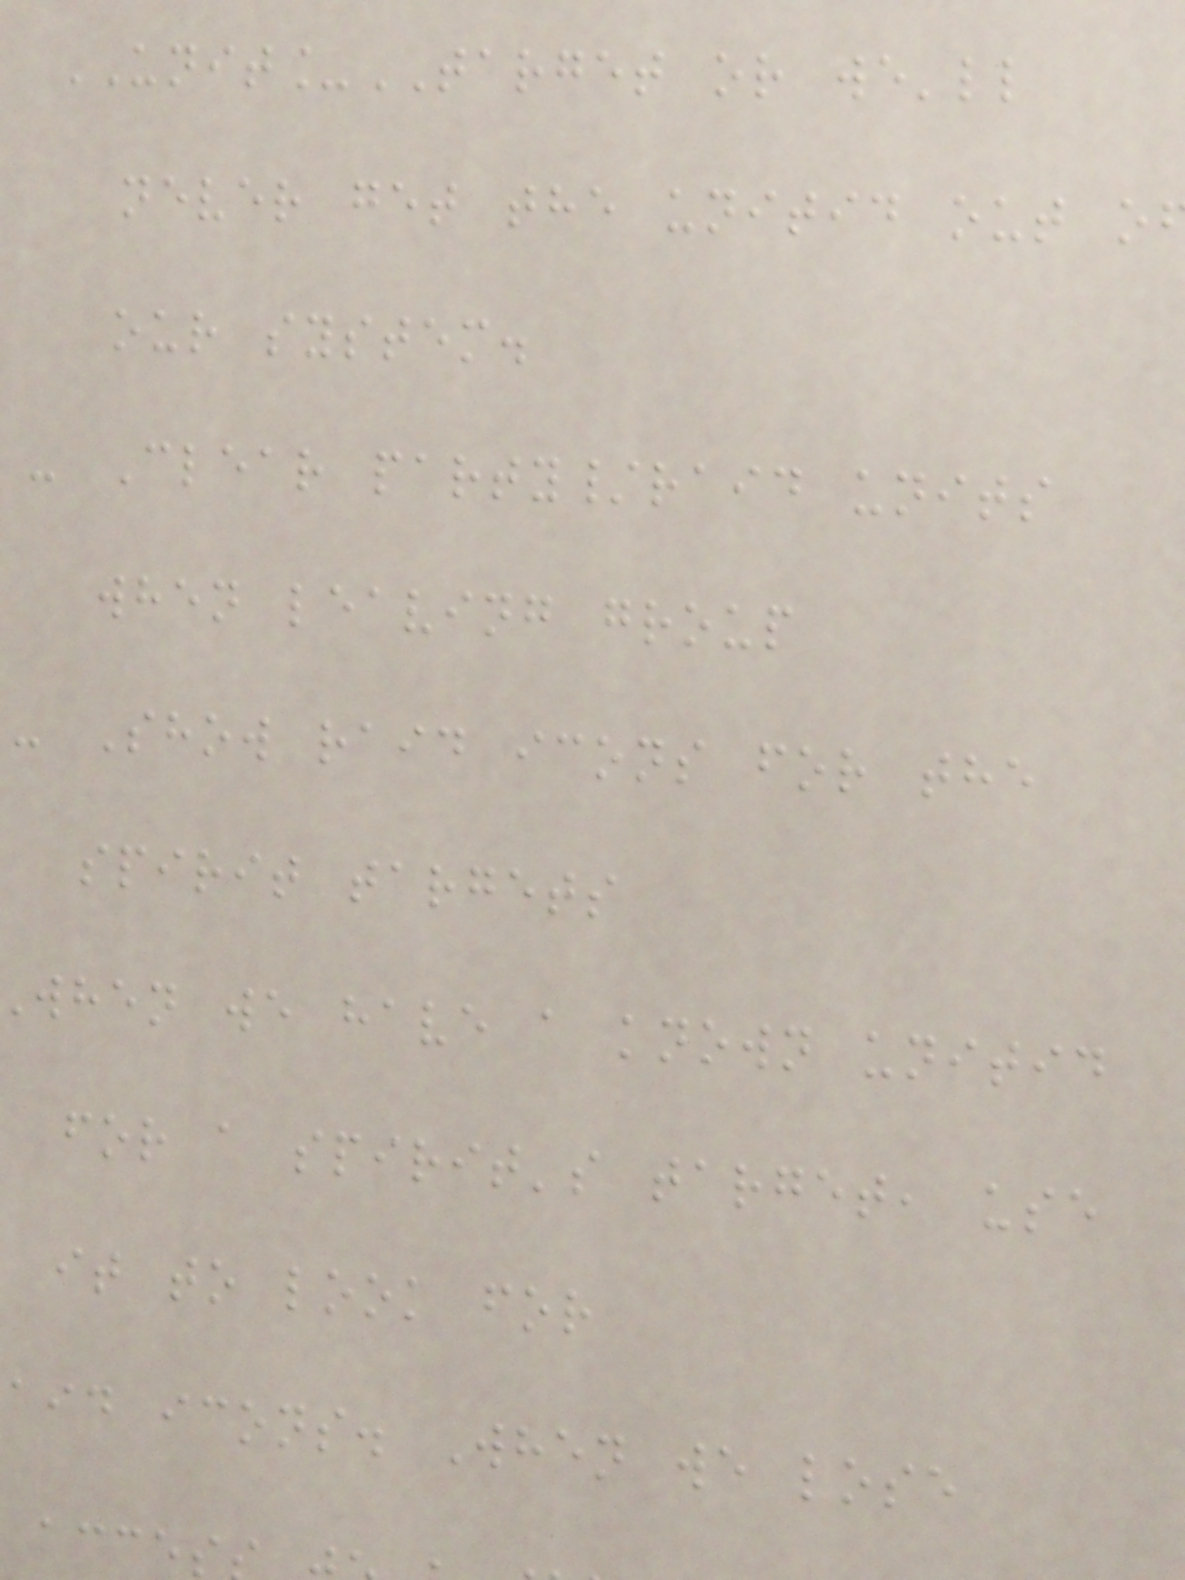UNIT_TARGET or we'll
never get the unitid out o
our system.
- Clear party/raid units
when leaving group
- Show raid icons for the
spirit targets
when we have a known unitid
for a spirit's target, use
it to look for
aid icons. When we lose
